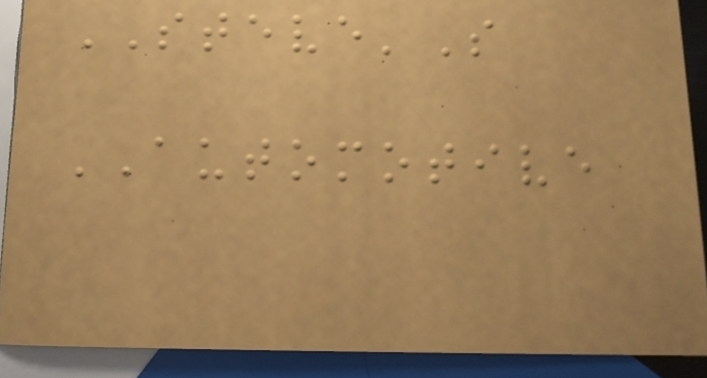STEVE'S
AUTOMOTIVE
